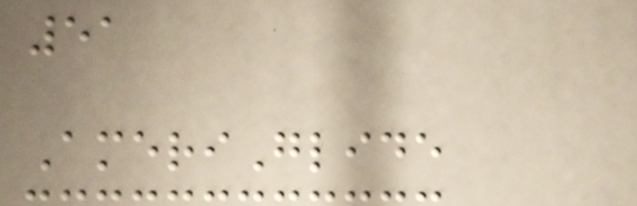51
AmeriGlide
